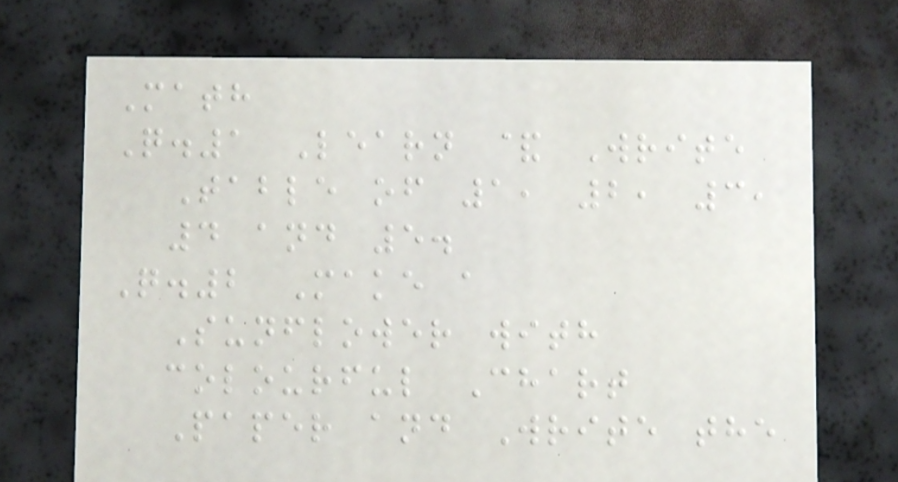Math
Q.1 Learn & Write
Table of 1, 2, 3,
4 and 5.
Q.2 Make a
Sunflower with
colourful Chart
Paper and Write the
